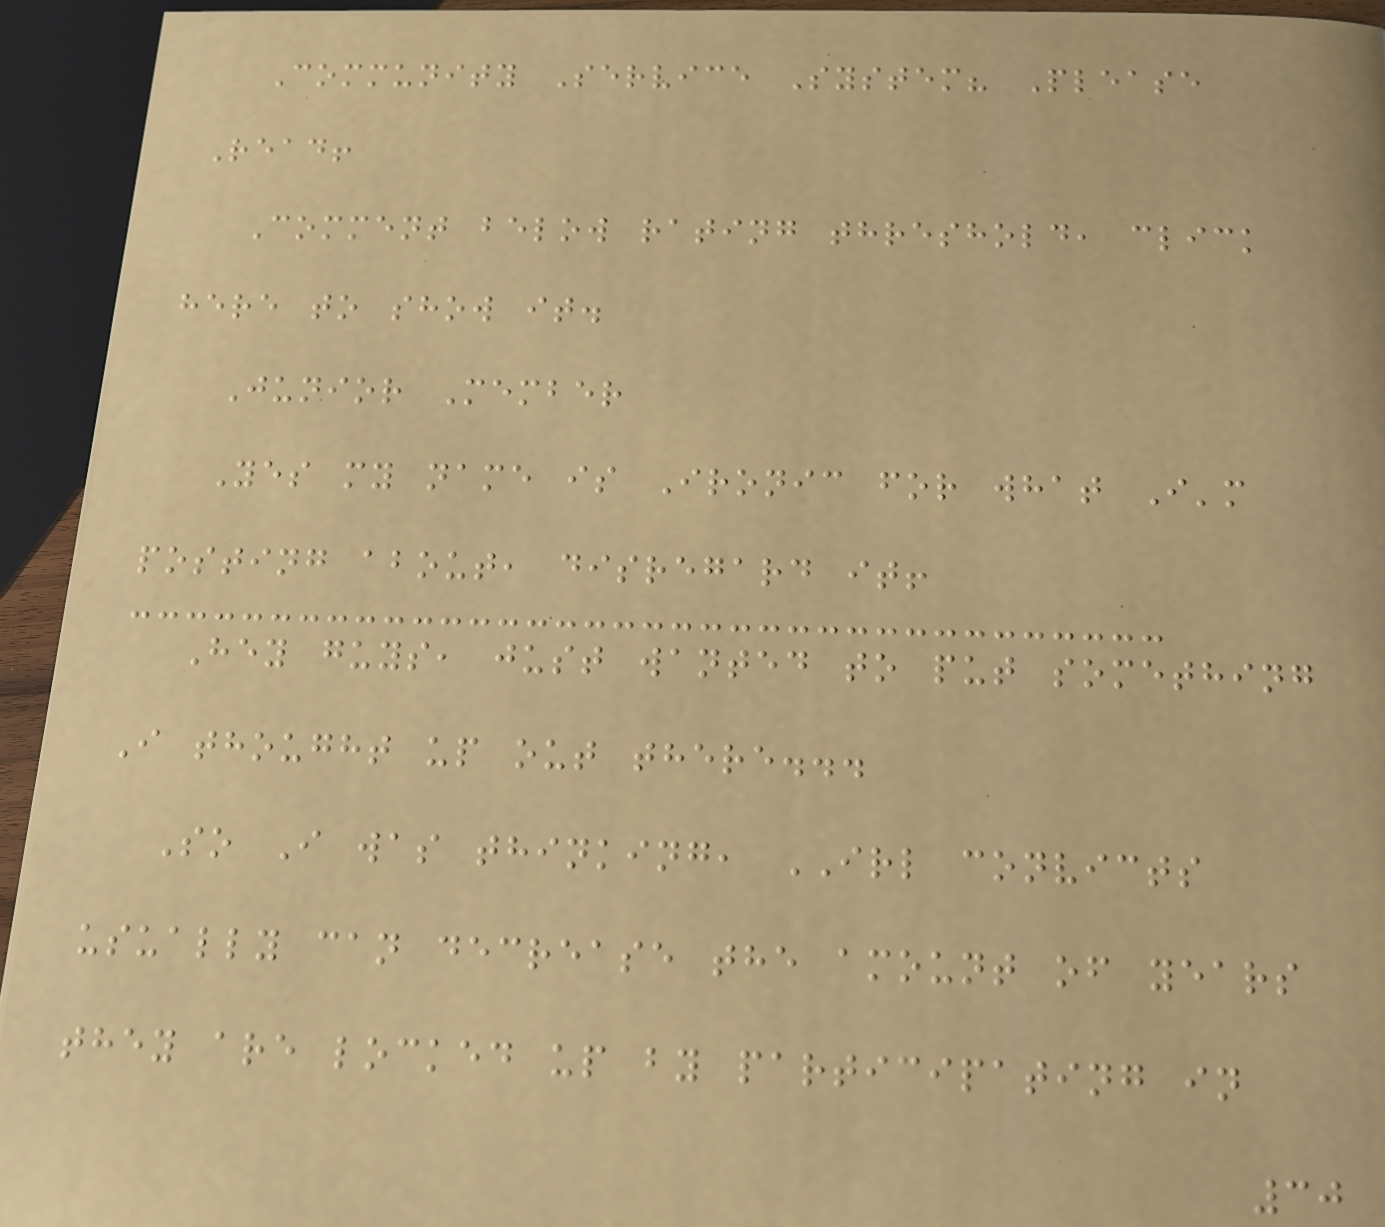Community Service System? Please
Read!
Comment below rating threshold, click
here to show it.
Junior Member
Yes my name is Ironic for what I'm
posting about, disregard it!
Hey guys, just wanted to put something
I thought up out there...
So I was thinking, IRL convicts
usually can decrease the amount of years
they are locked up by participating in
30
